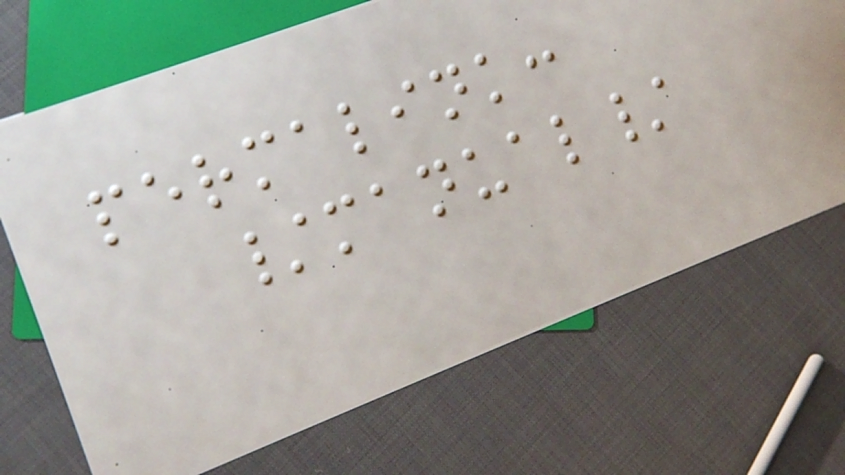permalink:
/manual/
